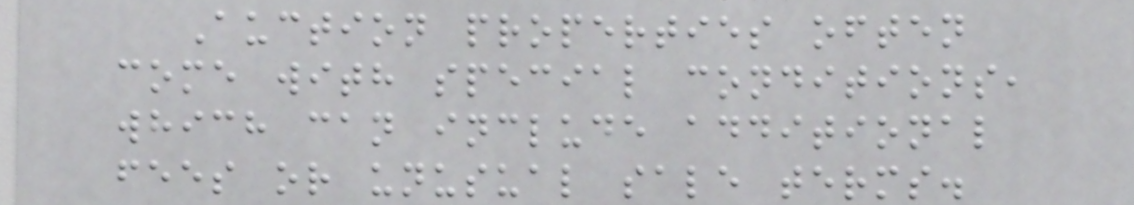Auction properties often
come with special conditions,
which can include additional
fees or unusual sale terms.
